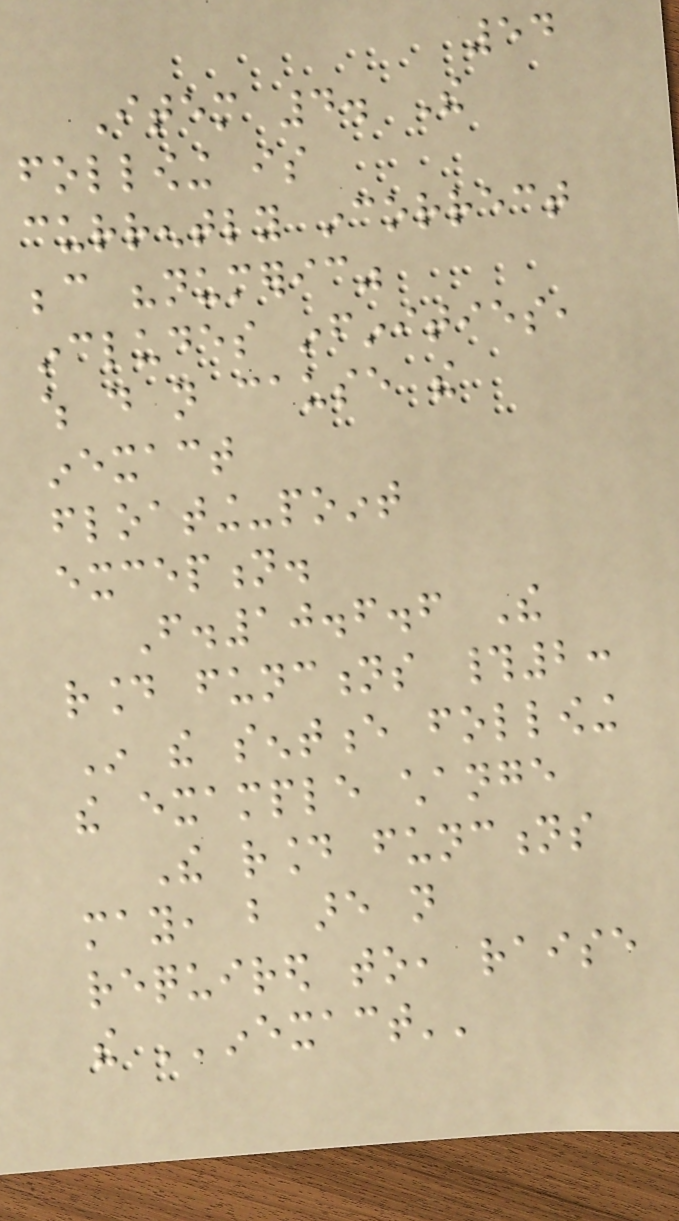54
Item 4. The
following is
currently incorrect
because "numeric"
includes infinities,
which do not cause the
inexact
floating-point
exception.
F.10.6.6 The
round functions #2:
In the sentence following
the example change
The round functions
may, but are not
required to, raise
the ''inexact''
